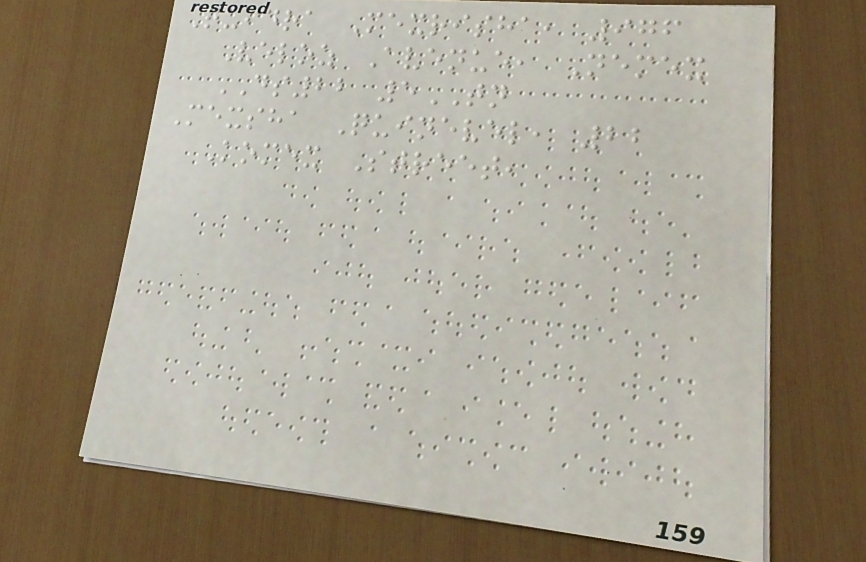Quidra Mexrisha, 976
Veloz Avenue, Nemex
DS22 5TN
Mexsha Quinevel, 22
Komex Street,
